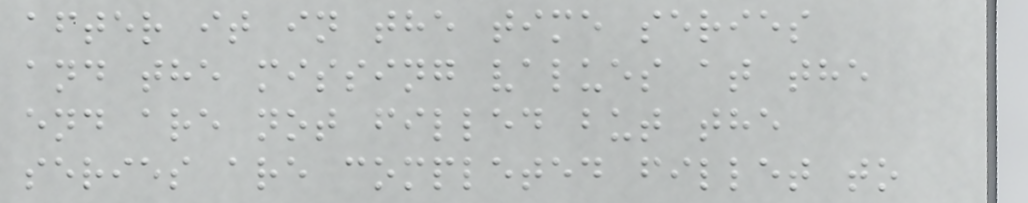after it in the time series
and the missing values at the
end are not filled but the
series are completed fillet to
